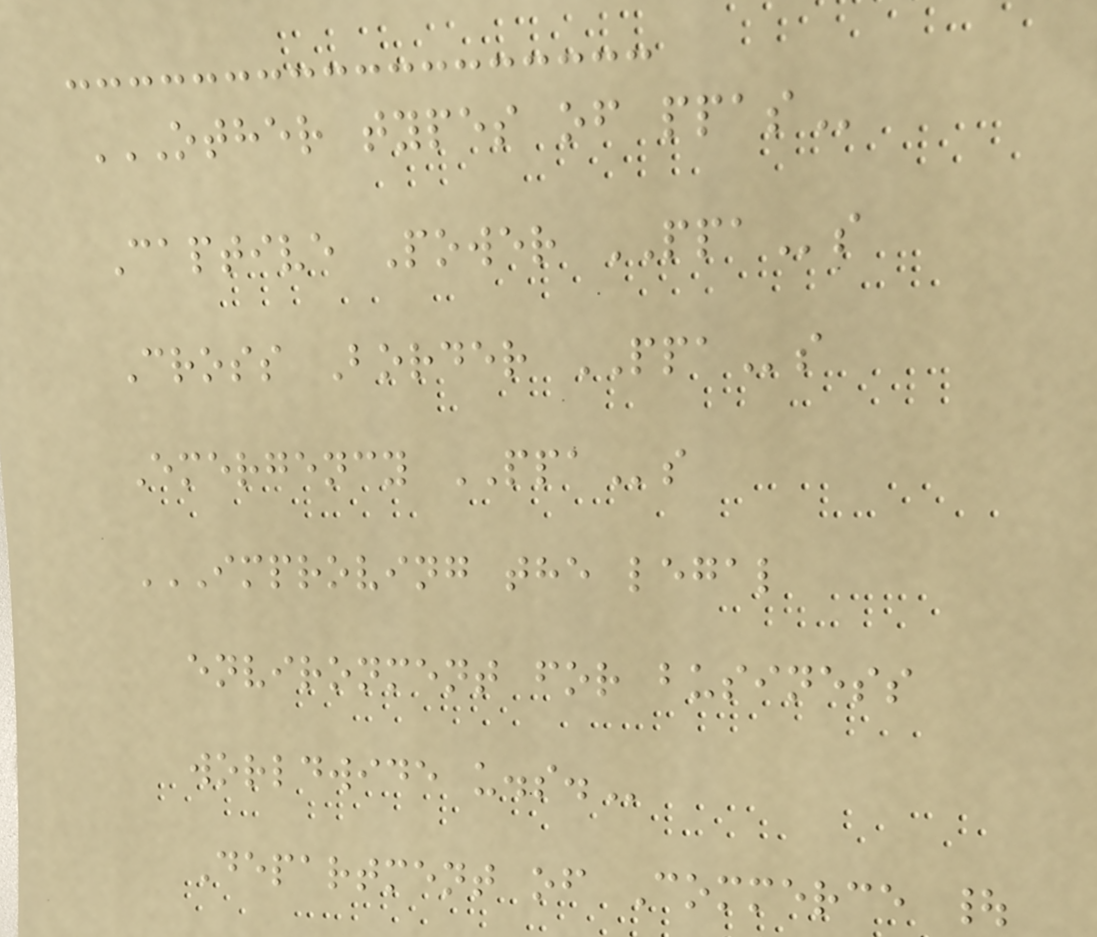OTHER TYPES OF PPAS
Captive Power PPAs
Cross Border PPAs
Emergency PPAs
IMPROVING THE LEGAL
ENVIRONMENT FOR BUSINESS
WORLDWIDE U.S.
Department of Commerce |
